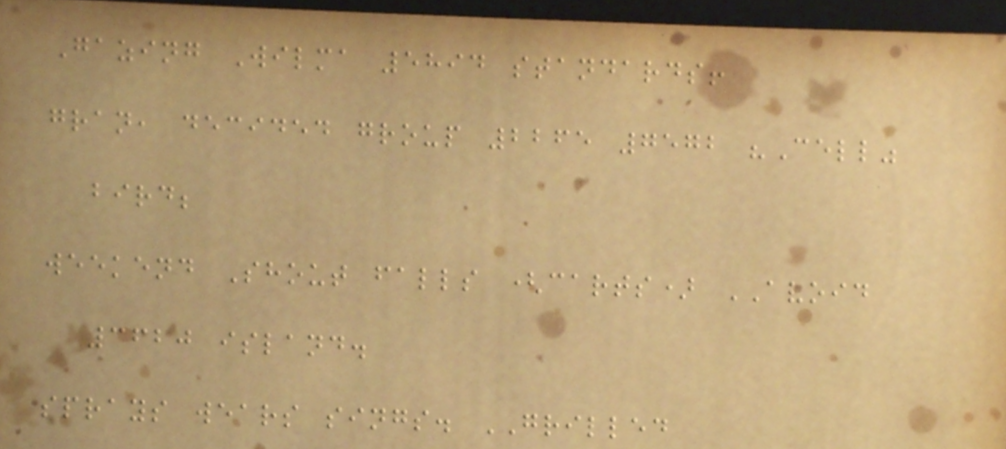Gazing Wilma 5894 standards!
gran, decided group 2265 7572 "Cell"
bird;
weekend Shout falls (carts) AVOID
3620 island.
sprays wears sings. GRILLED
